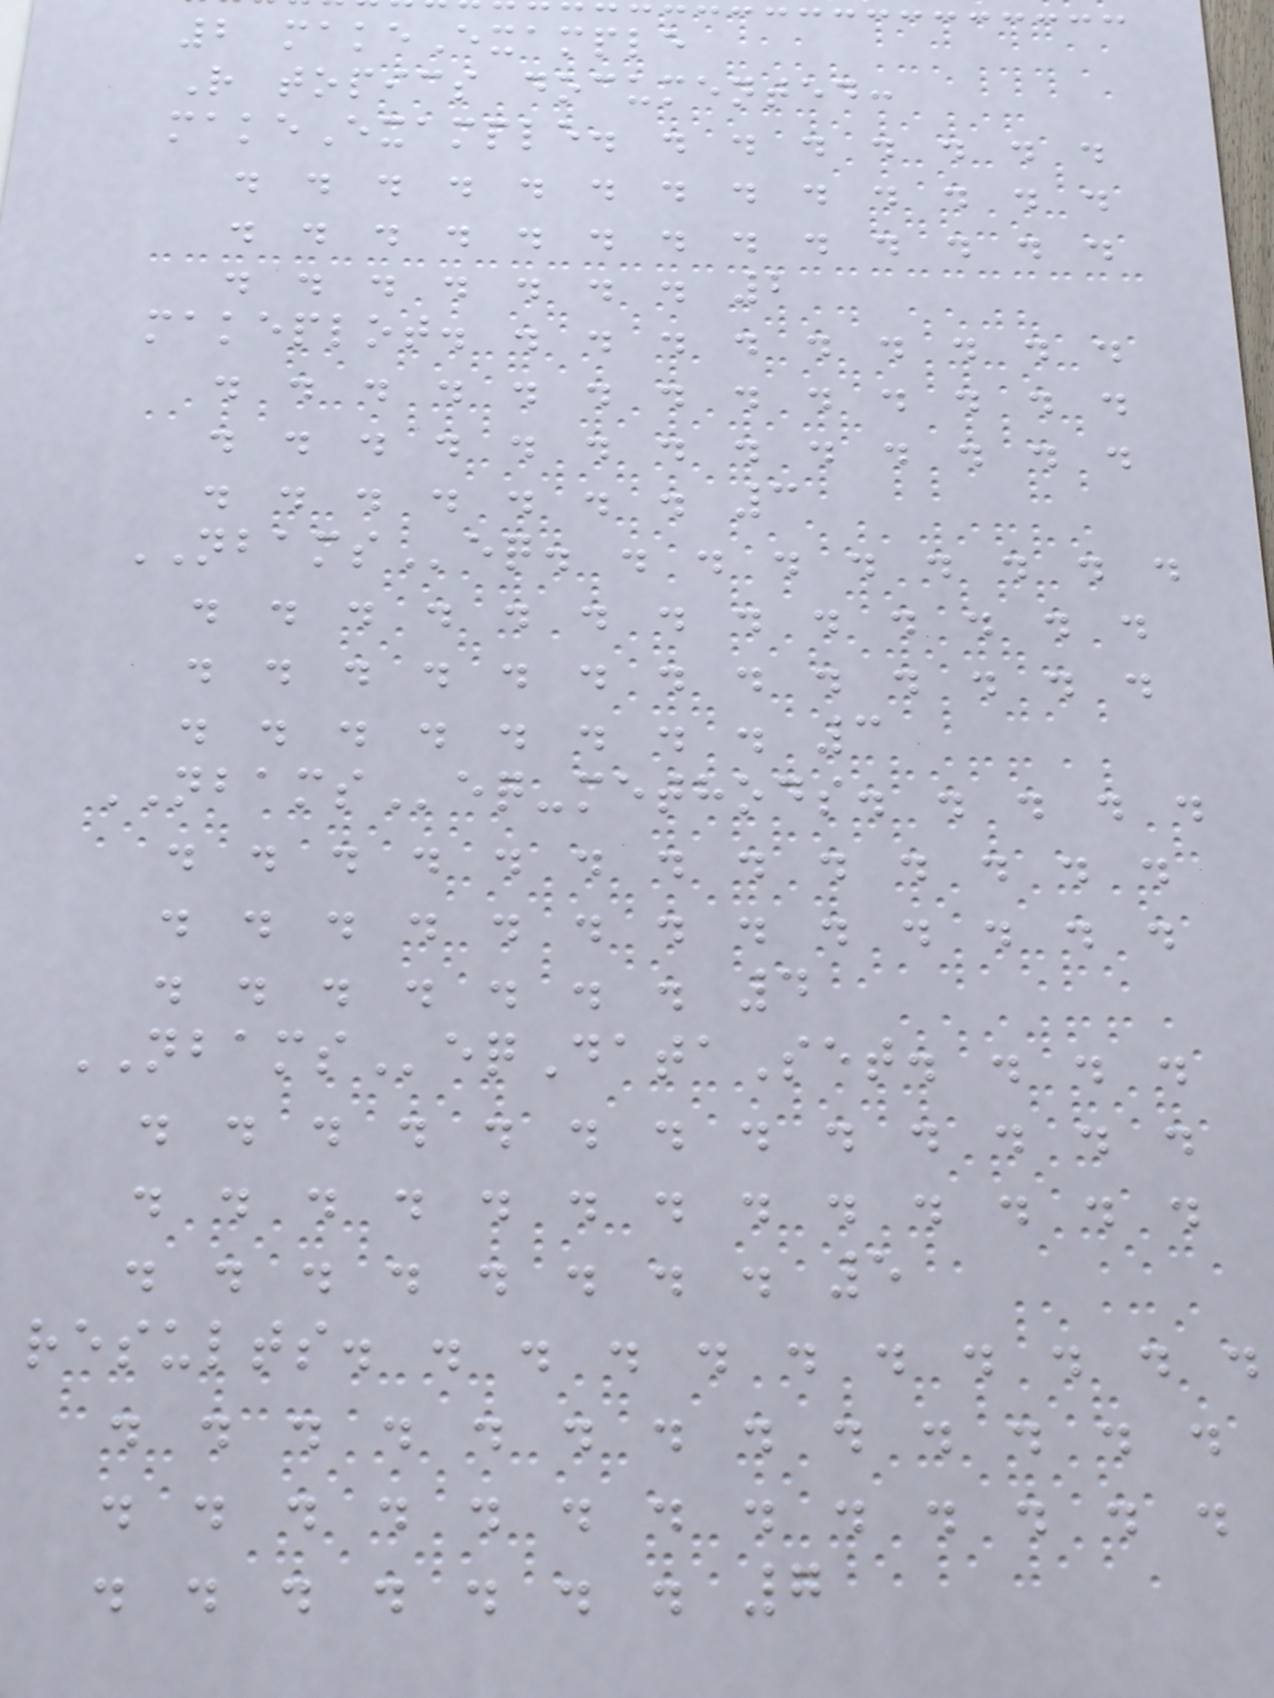2 makeExample
R topics documented:
makeExample. . . . . . . .
. . . . . . . . . . . . .
. . . . . . . . . . . . .
. . . . . . . 2
makeplot. . . . . . . . . .
. . . . . . . . . . . . .
. . . . . . . . . . . . .
. . . . . . . 3
NBAMSeq. . . . . . . . .
. . . . . . . . . . . . .
. . . . . . . . . . . . .
. . . . . . . . 3
NBAMSeq-methods. . . . .
. . . . . . . . . . . . .
. . . . . . . . . . . . .
. . . . . . . 4
NBAMSeqDataSet. . . .
. . . . . . . . . . . . .
. . . . . . . . . . . . .
. . . . . . . . 5
results. . . . . . . . . . .
. . . . . . . . . . . . .
. . . . . . . . . . . . .
. . . . . . . 7
